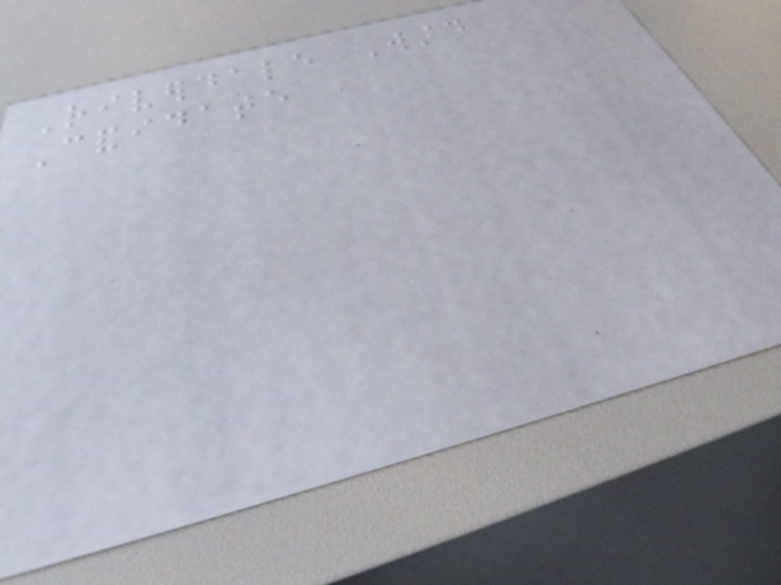Riverdale Ward
Candidate
